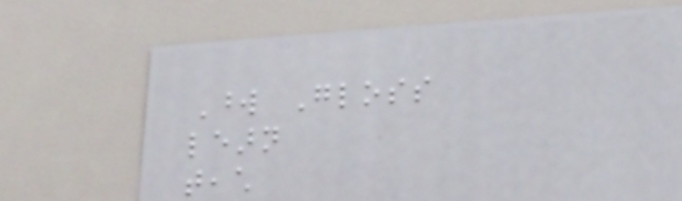Word Gloss
learn
teach
